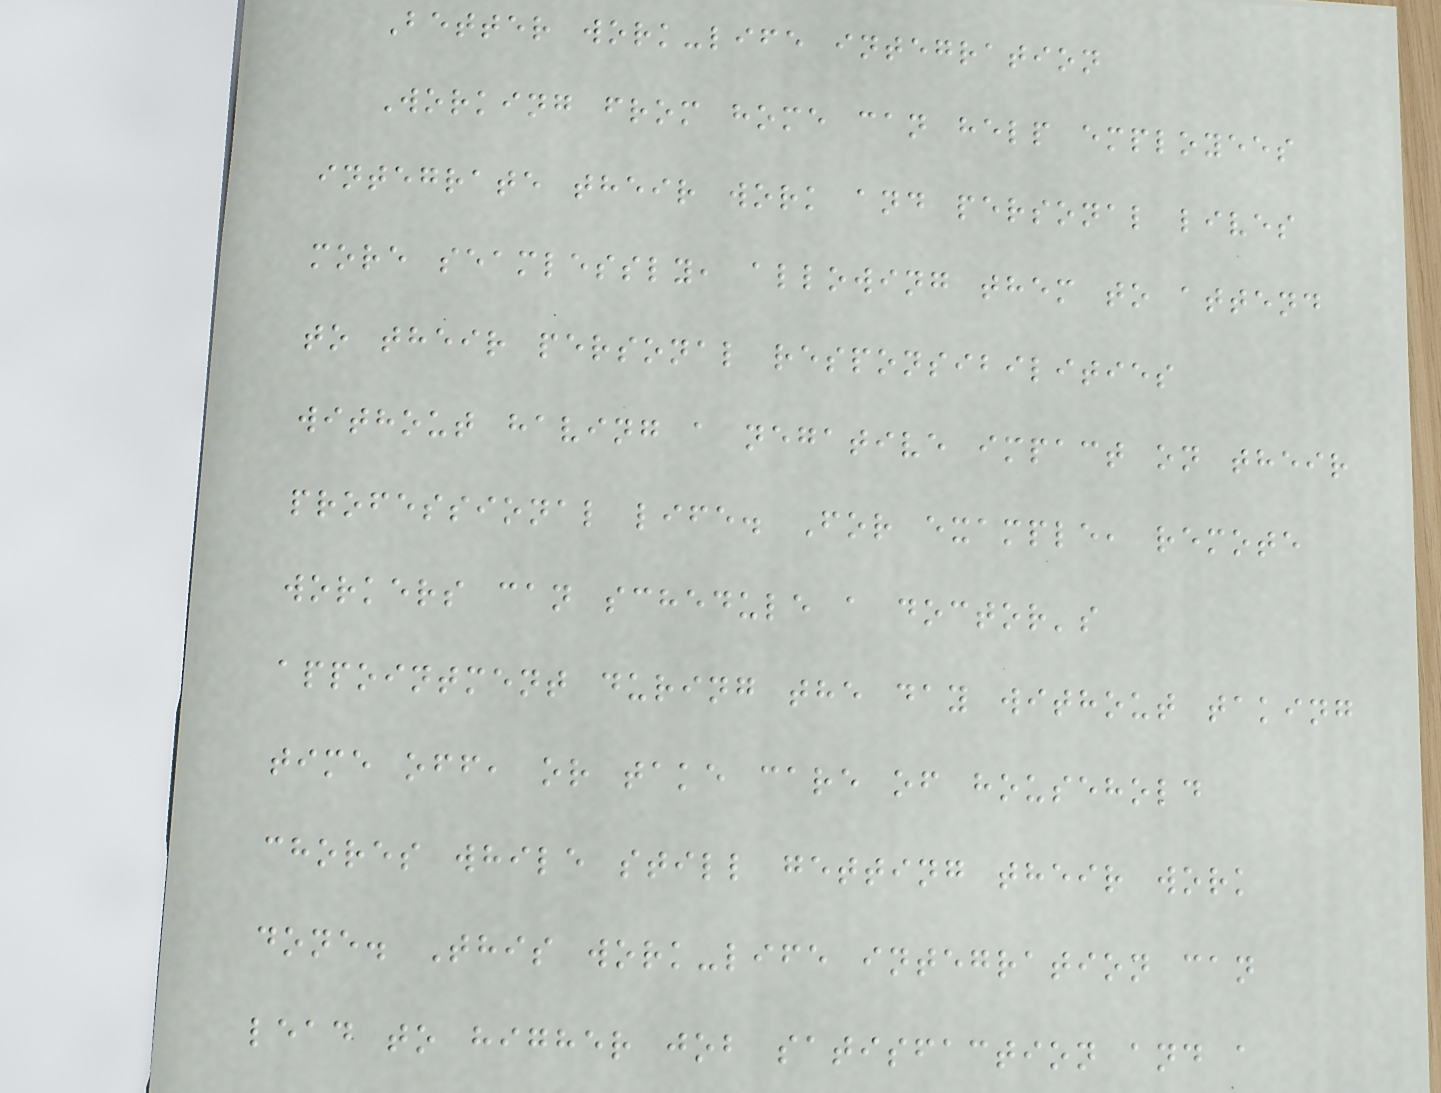Better work-life integration
Working from home can help employees
integrate their work and personal lives
more seamlessly, allowing them to attend
to their personal responsibilities
without having a negative impact on their
professional life. For example, remote
workers can schedule a doctor's
appointment during the day without taking
time off, or take care of household
chores while still getting their work
done. This work-life integration can
lead to higher job satisfaction and a
